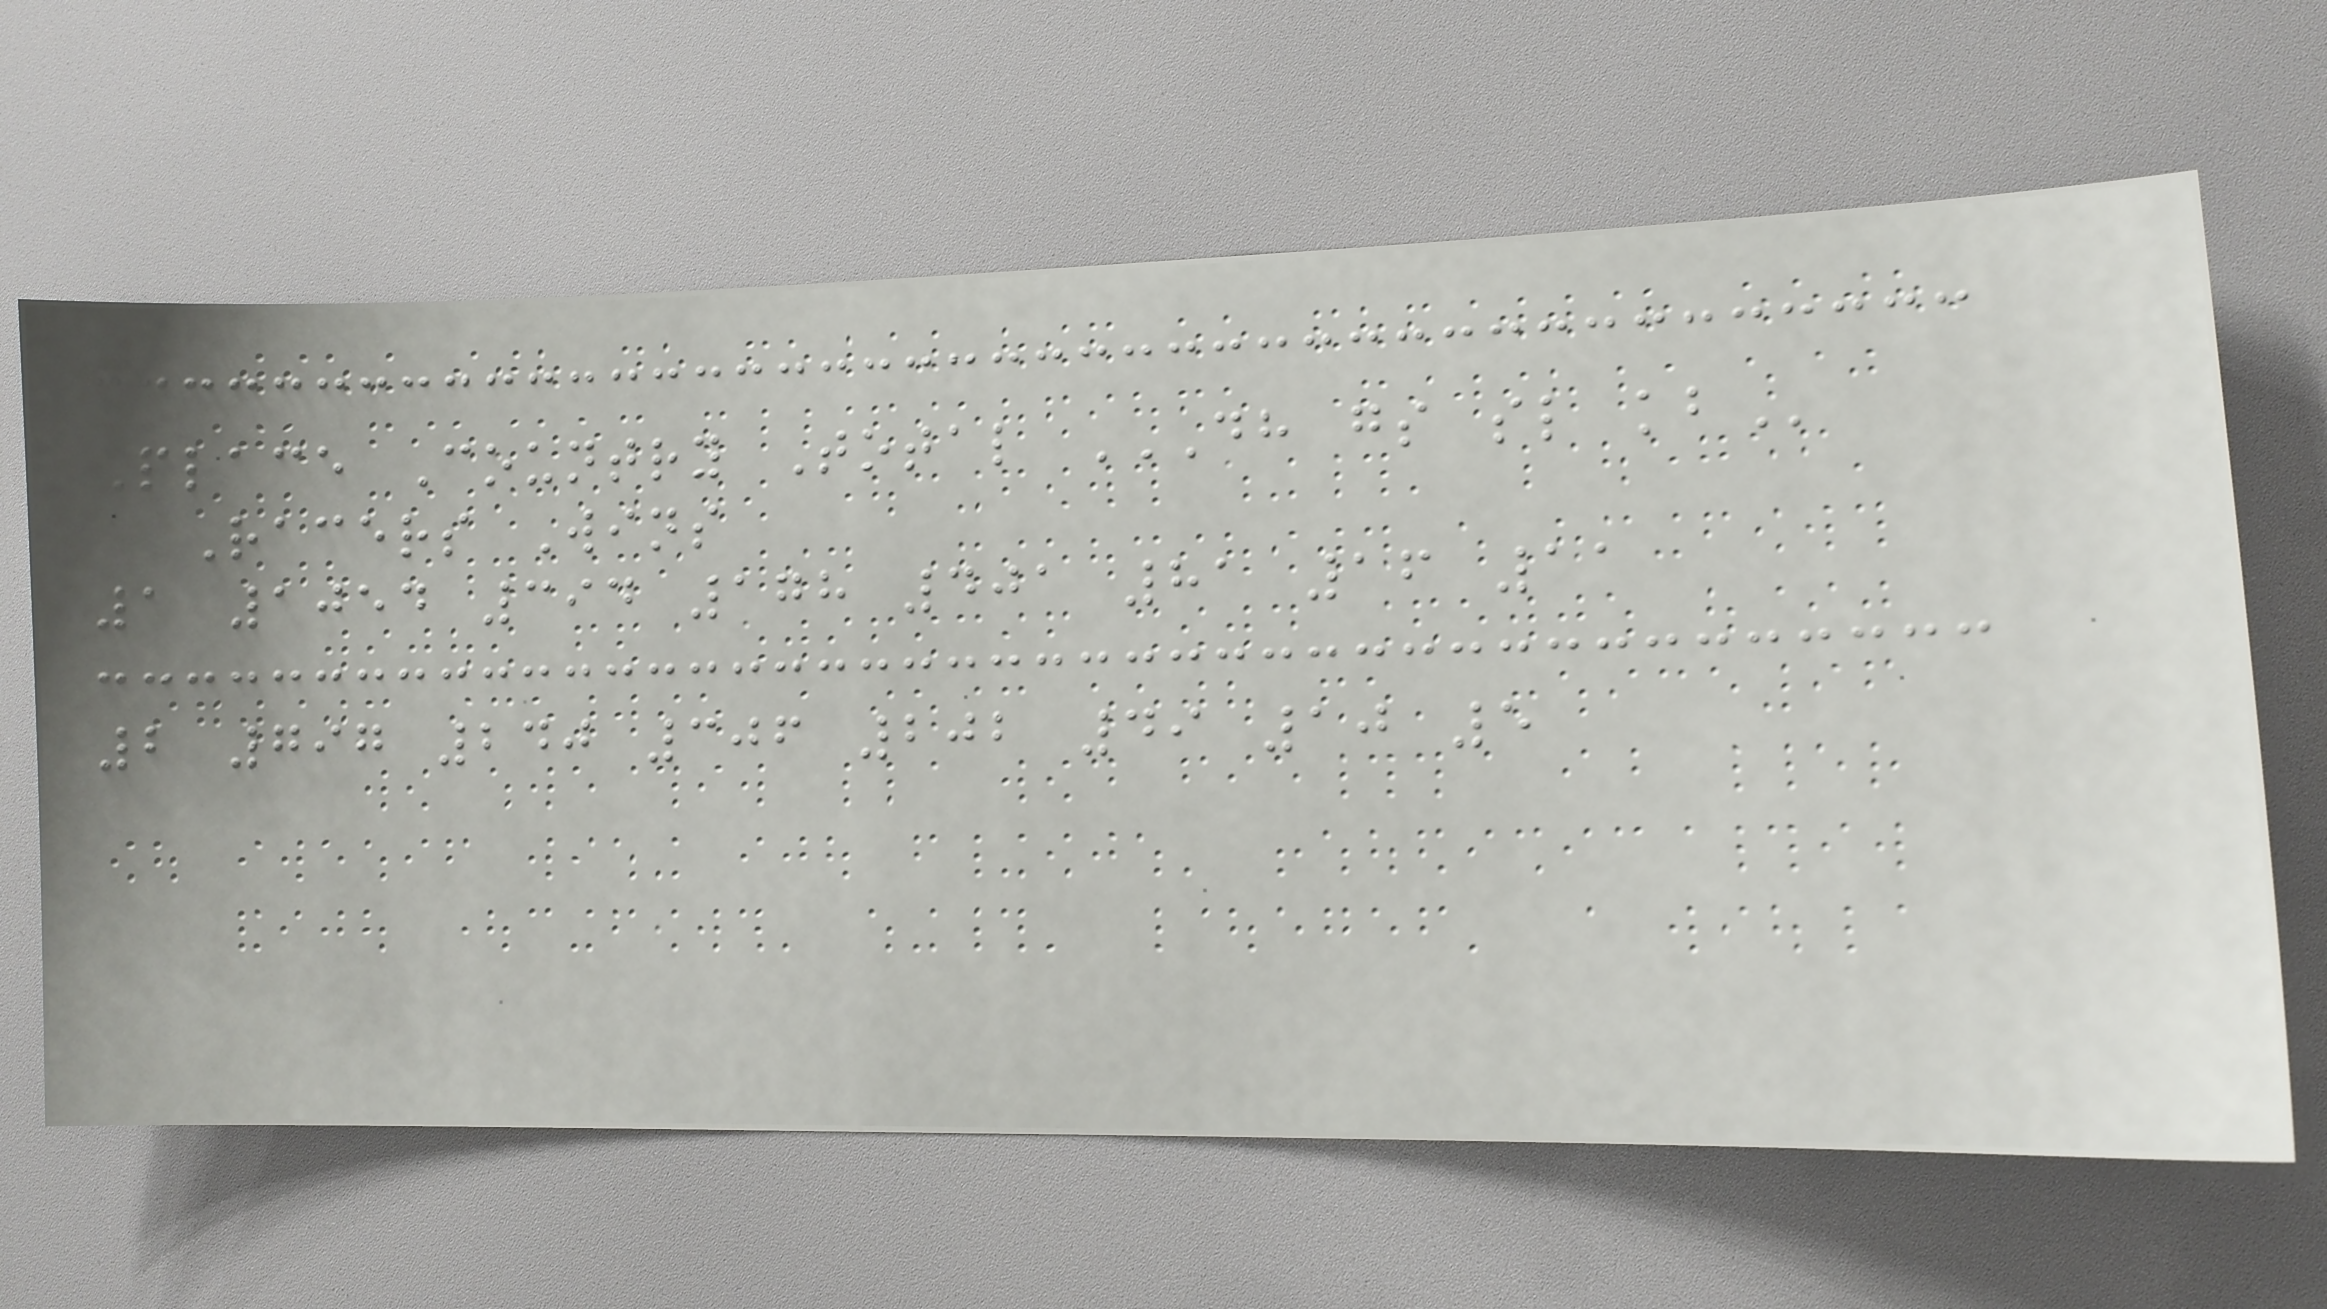Place Country Total DH GS SL KB
Racers Wins
1 1054 394 178 401 81 16 11
2 797 240 306 202 49 10 5
